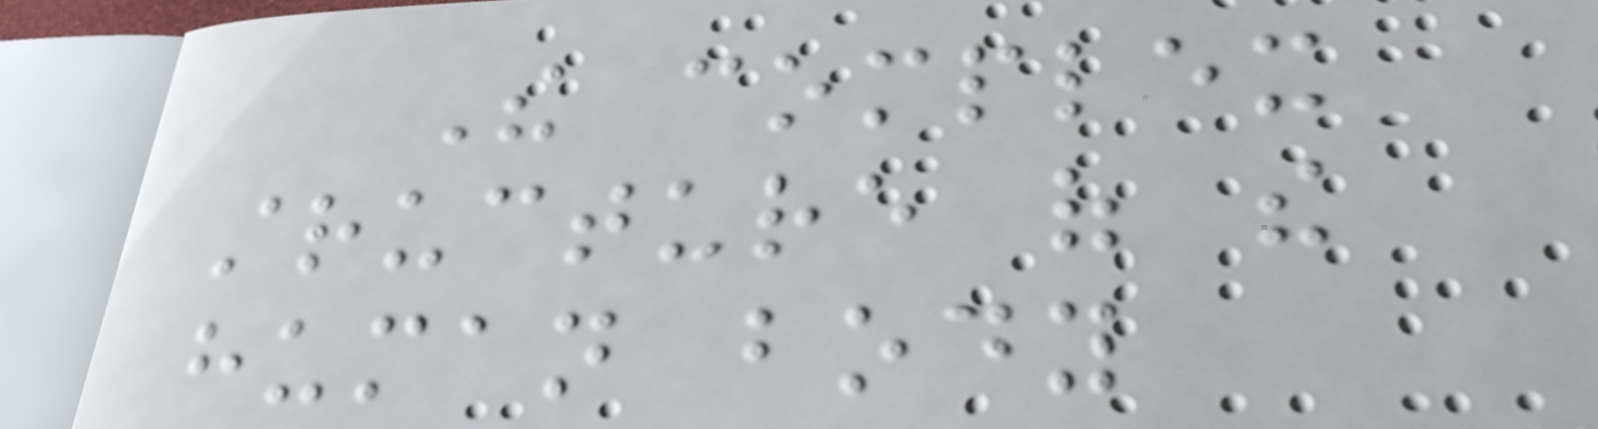The complex
structure of the
human body
